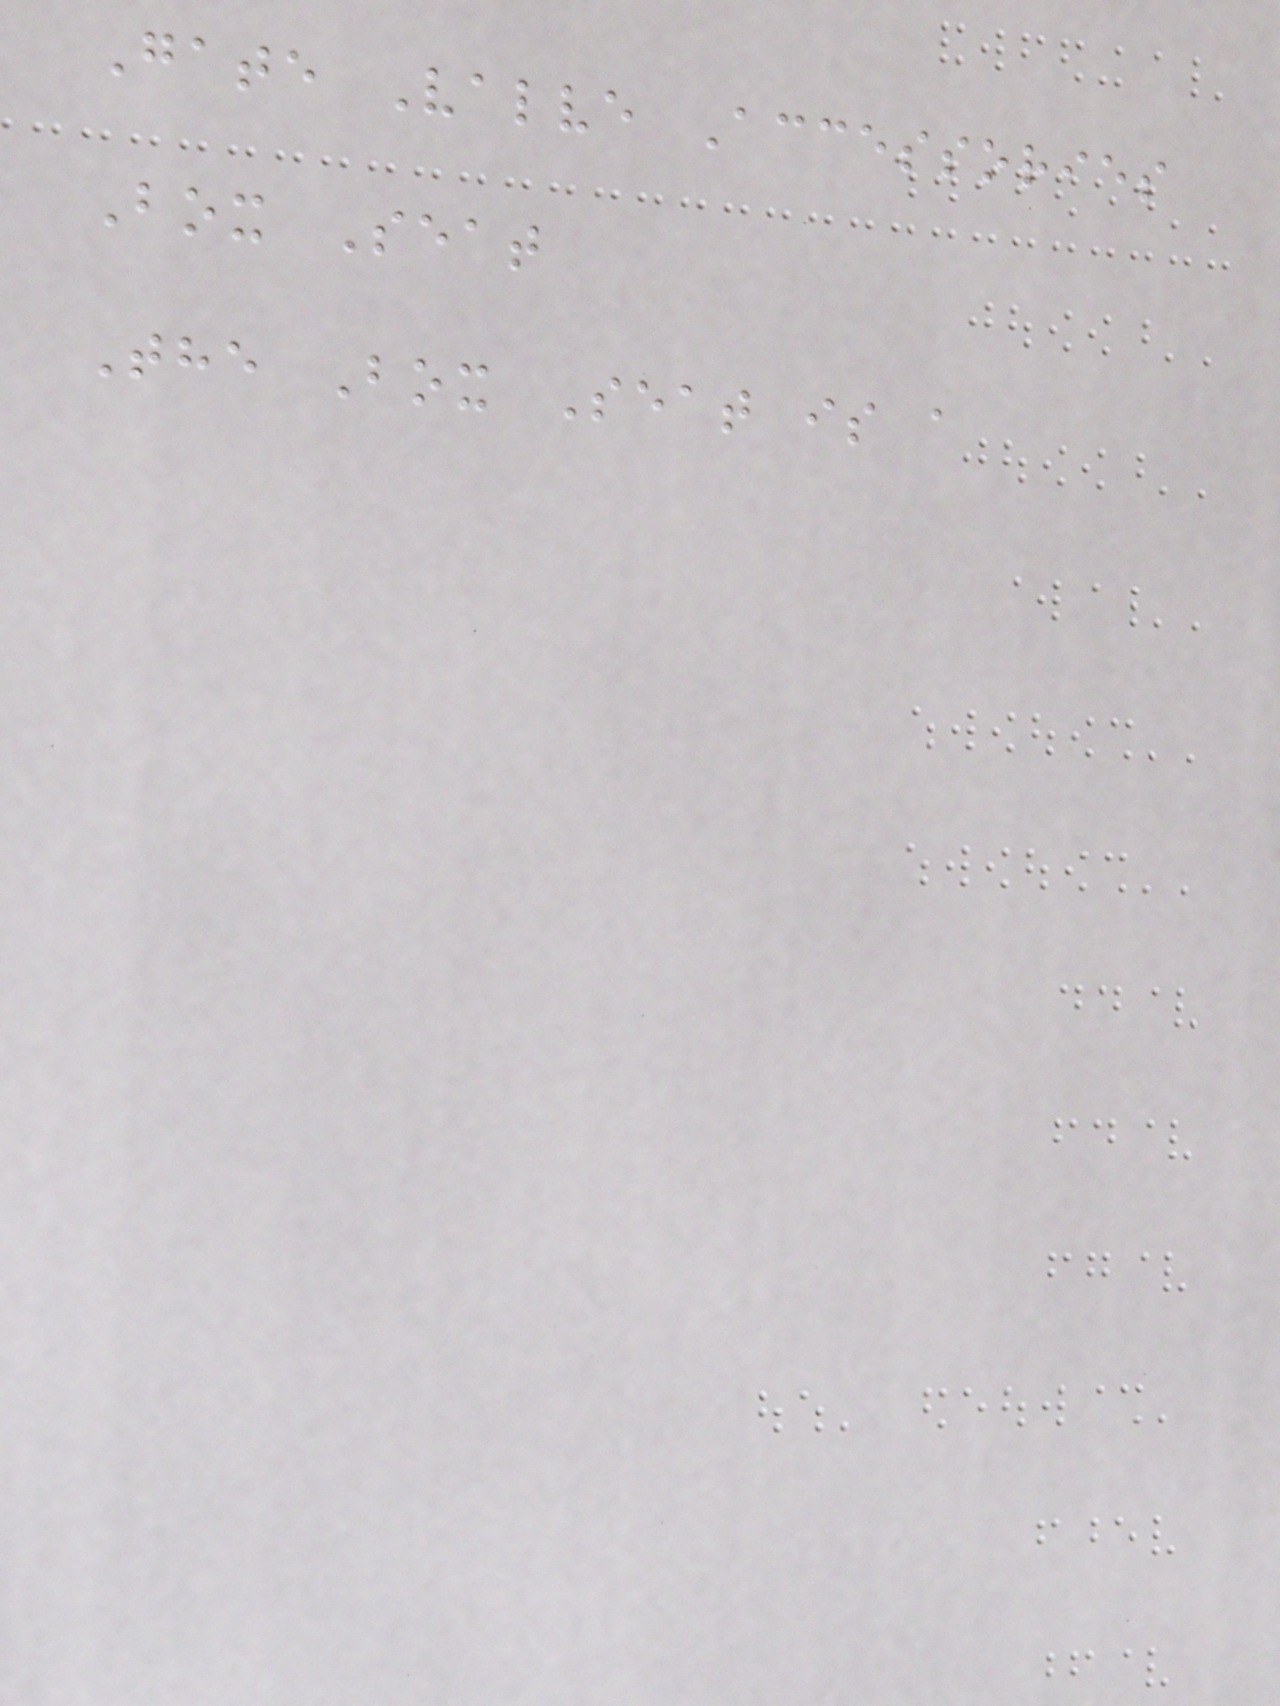Gate Valve Accessories
Box Seat
The Box Seat is a
